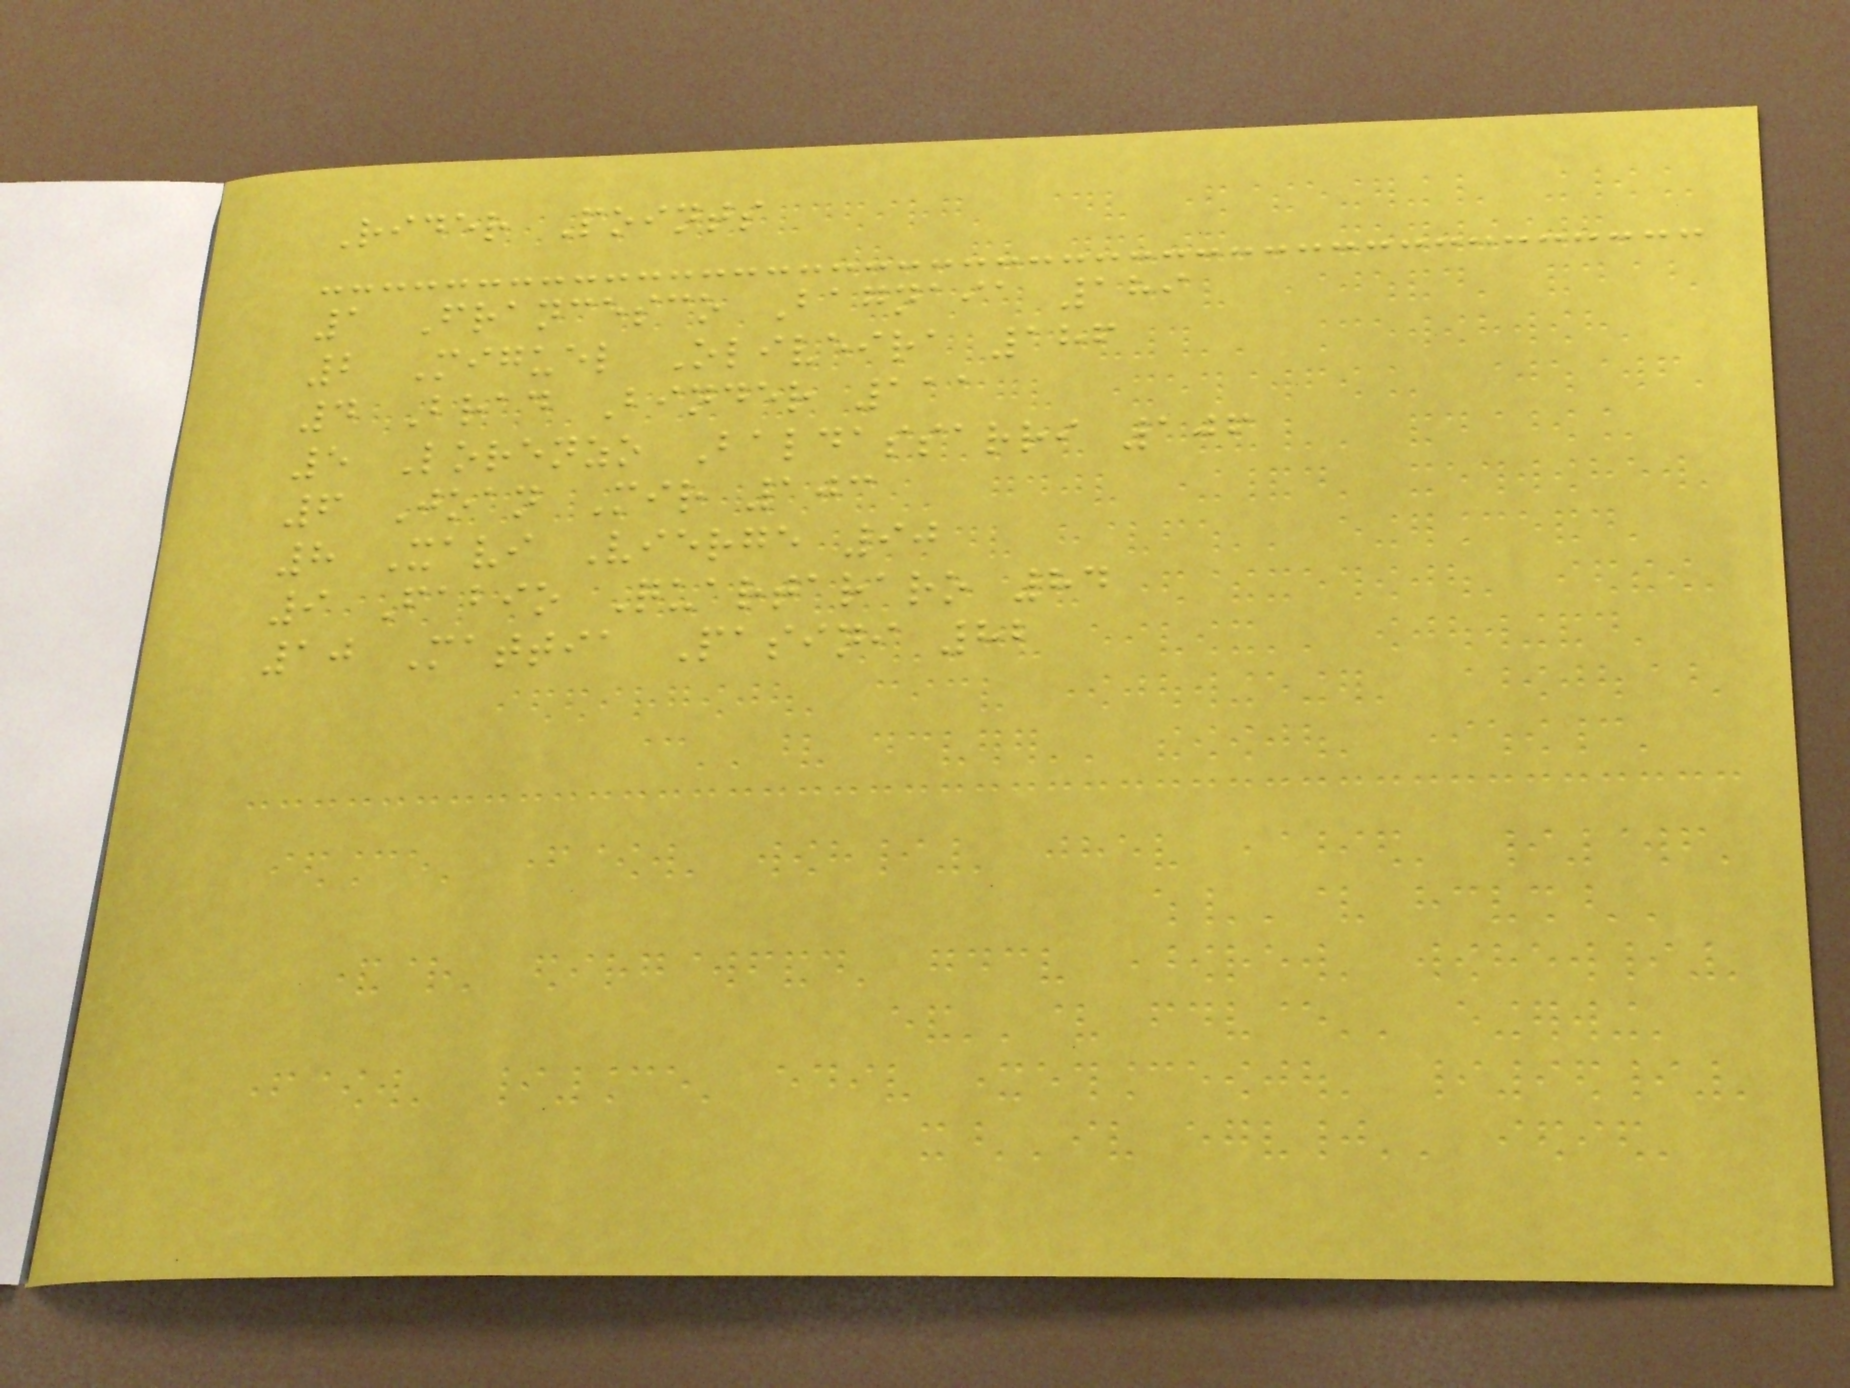Rider Points
1 Francesco Bagnaia 189
2 Miguel Oliveira 186
4 Brad Binder 111
5 Lorenzo Baldassarri 106
6 Joan Mir 103
8 Xavi Vierge 90
9 Fabio Quartararo 84
10 Mattia Pasini 82
